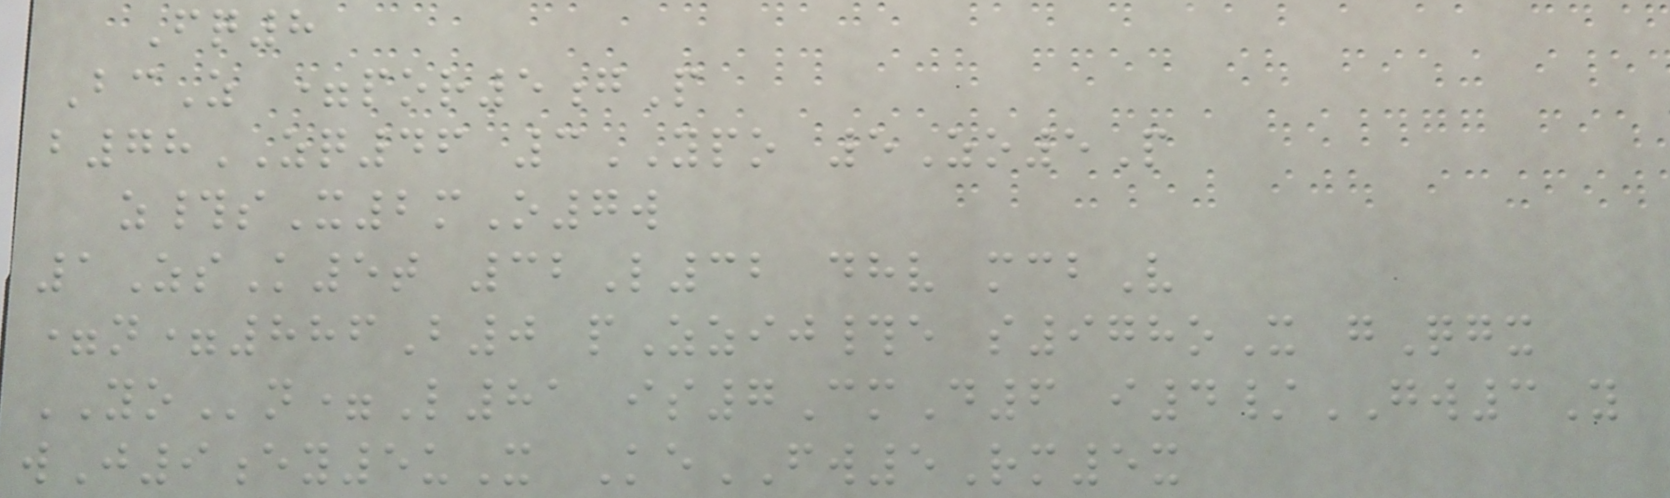Fq8
BcZ =por5gP
b78ZQ46 3YPO 5Zo5P
z#sX2mO7w
1ZsK5t 32L32 dhv mcbV
=n=886B0 pZzij#e s978oX gQgx
YOn=L81 is7CmD6 i4/GW3Y
wJ9ey5uX KeFW5Rm5x
